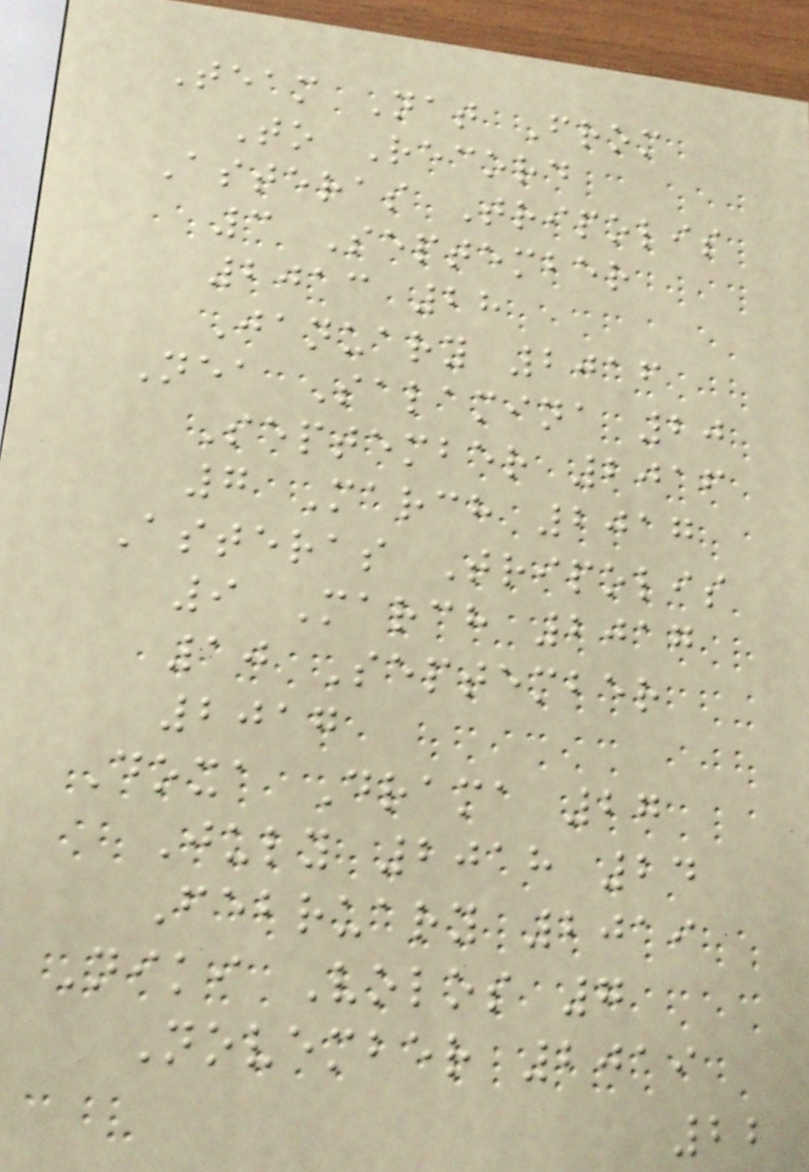Team Nat From
To Record
Asteras Tripolis
3 September
2013 28
January 2016
Nea Salamina 20
September 2016
7 March 2017
Asteras Tripolis
9 March 2017
10 September
2017
Doxa Drama 27
July 2018 24
February 2019
Niki Volos 7
November 2019
22
